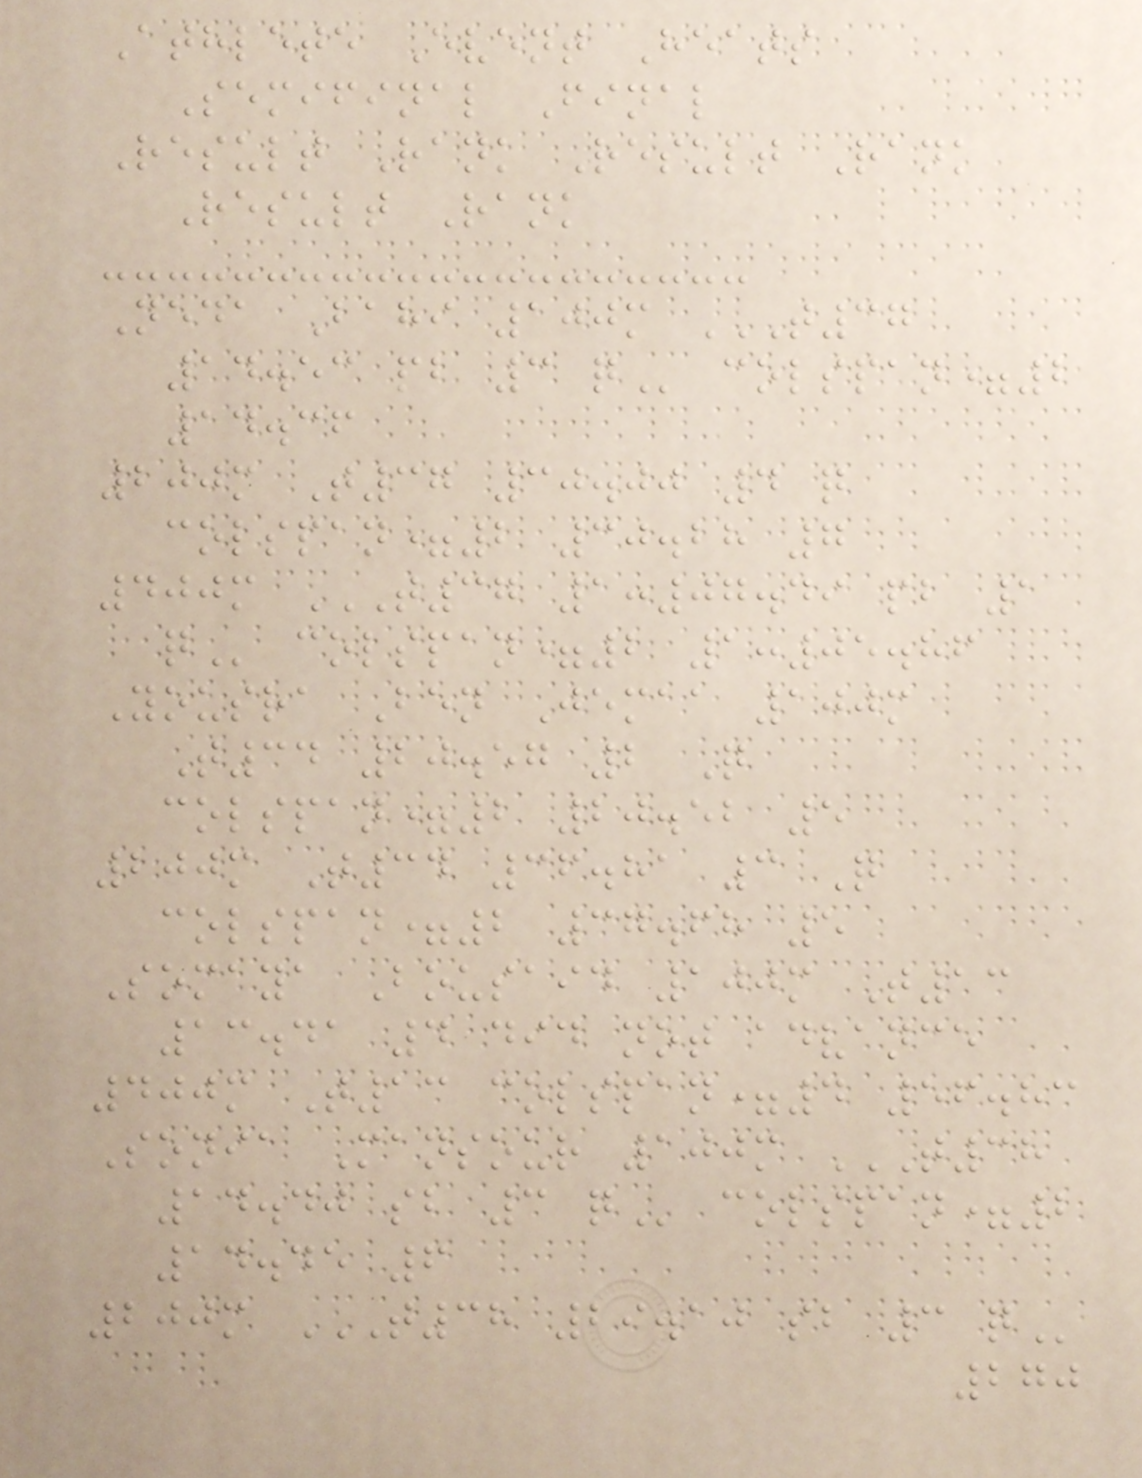Athlete Event Heats
Semifinal Final
Result Rank Result Rank
Result Rank
Neda Bahi 100m T37
14.53 PB 3 Q colspan=2
14.36
200m T37 30.00 4 q
colspan=2 30.28 7
400m T37 1:07.49 PB 1
Q colspan=2 1:05.86
Yousra Ben Jemaa 100m
T34 20.57 2 Q
colspan=2 20.52 5
200m T34 36.81 3 Q
colspan=2 37.68 5
Somaya Bousaid 100m T13
13.41 4 did not advance
400m T13 colspan=4 56.83
Sonia Mansour 100m T38
14.40 SB 3 Q colspan=2
14.45 6
200m T38 29.10 SB 3 Q
270
